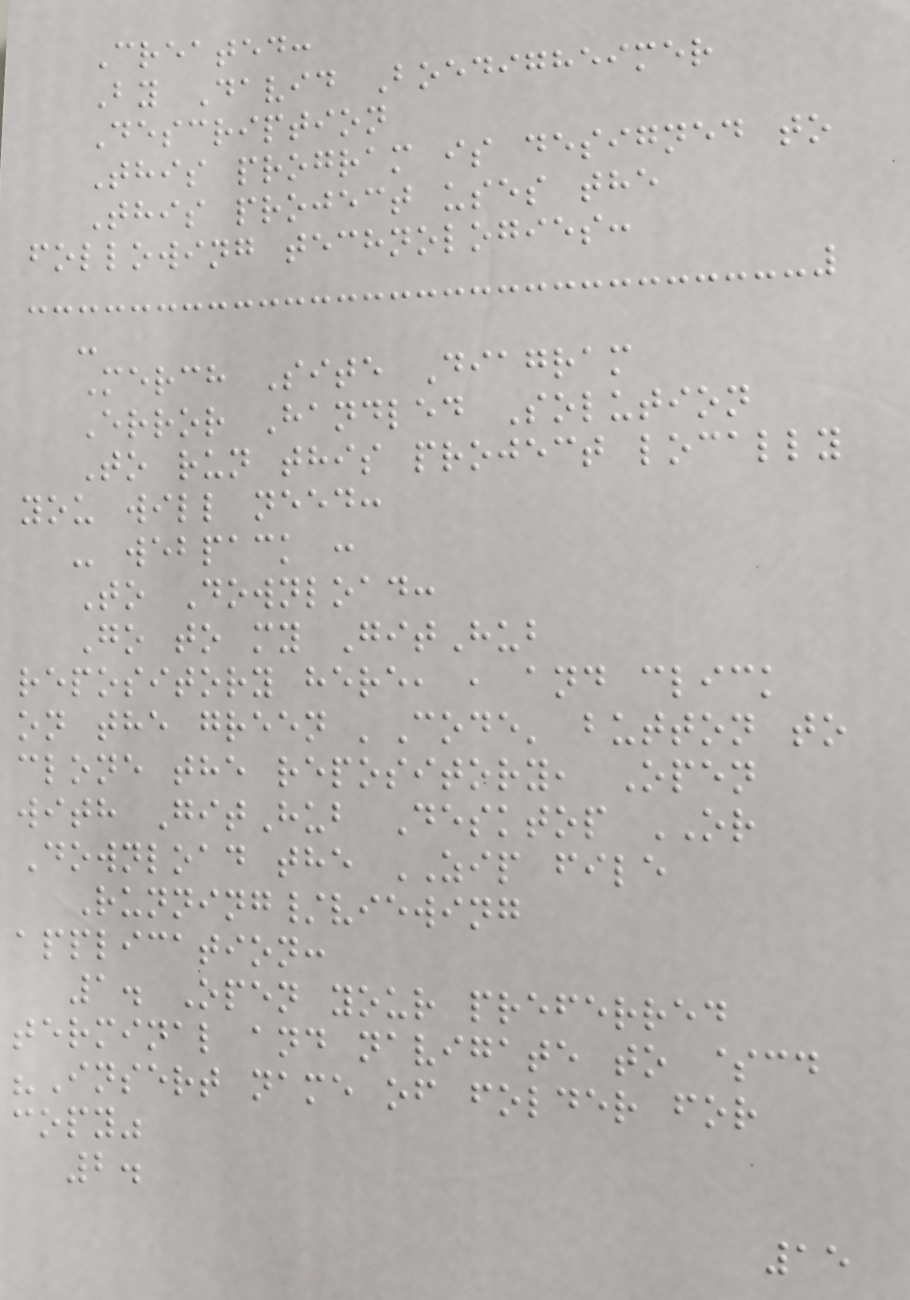Created:
By David Boedigheimer
Description
This program is designed to
This project uses the
following technologies:
-
Merch Site Diagram
Error Handled Solution
To run this project locally
you will need:
- webpack :
To Download:
Go to my GitHub
repository here, , and click
on the green 'Code' button to
clone the repository, Open
with GitHub Desktop OR
Download the ZIP file
Running/viewing
application:
1. Open your preferred
terminal and navigate to $cd
"Insert name of folder for
copy"
2.
15
